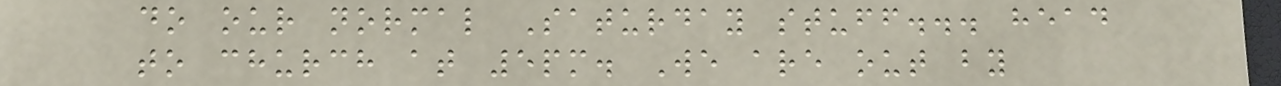do our normal Saturday stuff... head
to church at 5pm. We are out by
